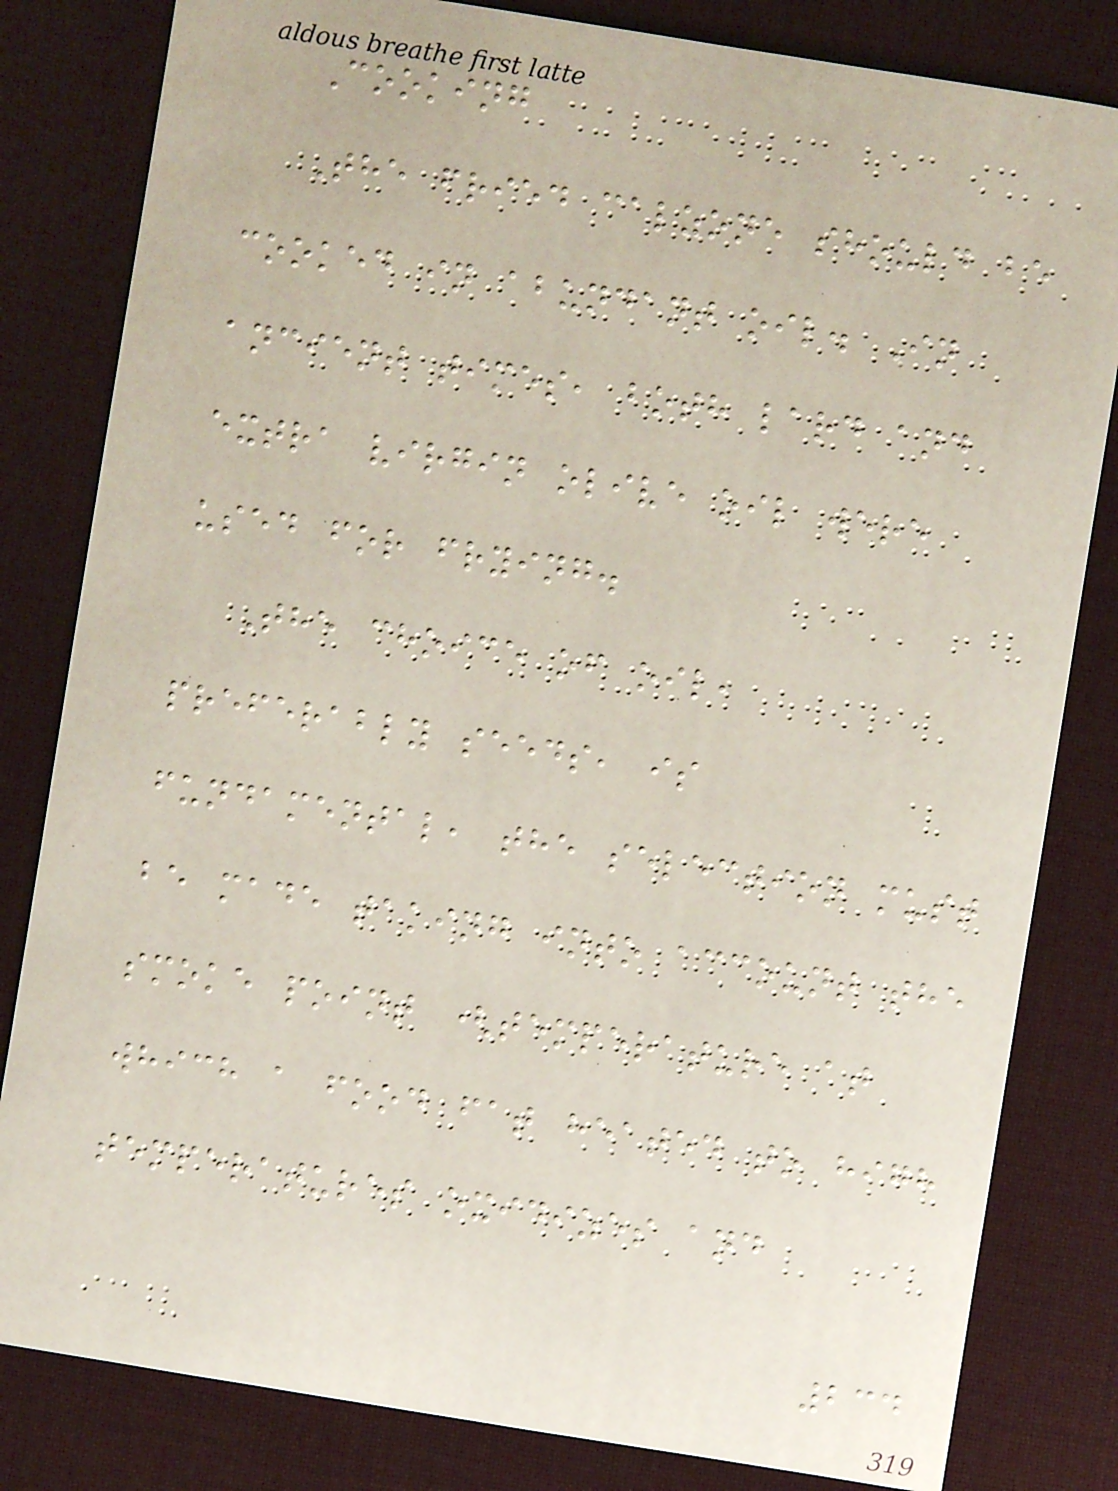Cooking
The fried calzone should be
cooked in abundant oil. In
ancient times, both lard and
extra virgin olive oil were
used for frying.
The choice of oil,
preferably seeds, is
fundamental, the selection must
be made taking into account the
smoke point (temperature at
which a food fat heated to high
temperatures oxidizes and
234
